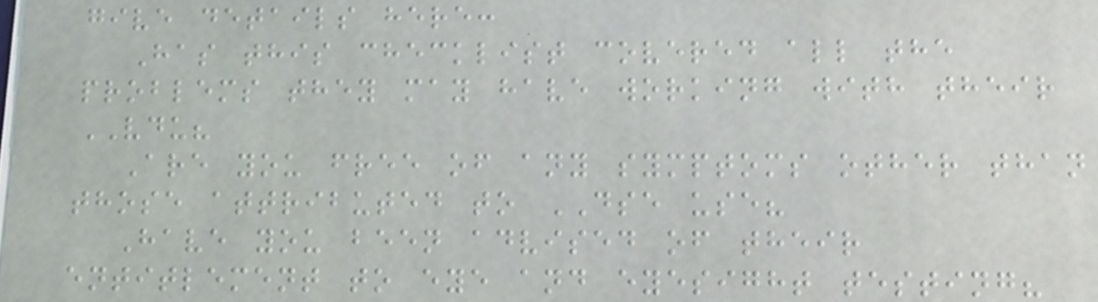give details here:
Has this checklist covered all the
problems they may have working with their
VDU?
Are you free of any symptoms other than
those attributed to DSE use?
Have you been advised of their
entitlement to eye and eyesight testing?
